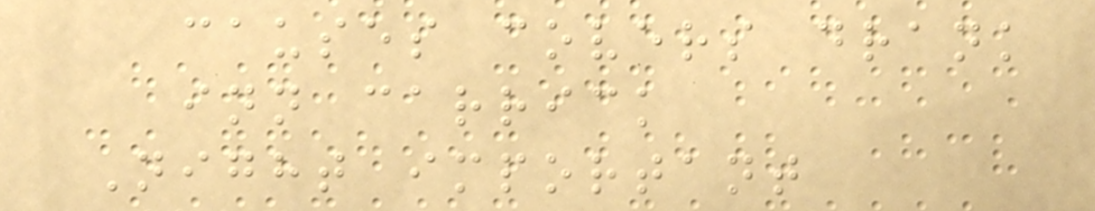causes covers drank
inn carrick
Night important
